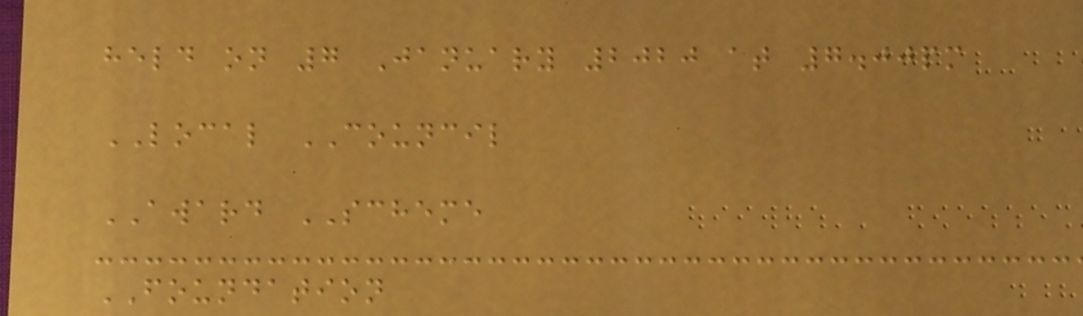held on 7 January 2020 at 7.00pm
LOCAL COUNCIL
AWARD SCHEME
FOUNDATION
